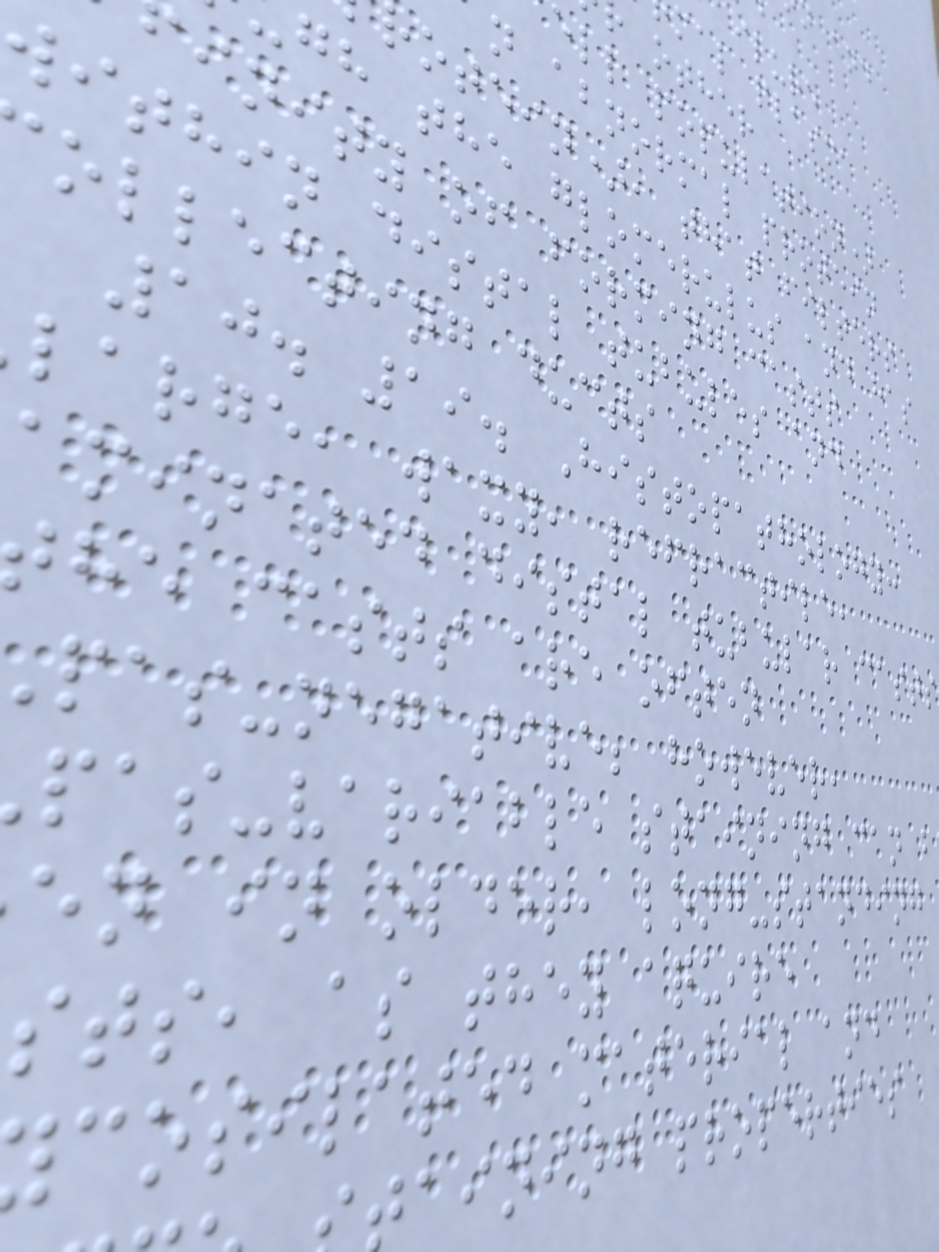mal plasma
ell population)
n abnormal protein
otein), that filters
gh the glomerulus and has
inity of forming casts
within distal tubules and
ollecting ducts
10. 19. Histopathology:
large, waxy, refractile,
aminated distal tubular casts
he casts are often
pas-negative; however,
pas-variable staining can b
en in older, long-standing
sts, as they aquire
cosilated material and
aining properties
